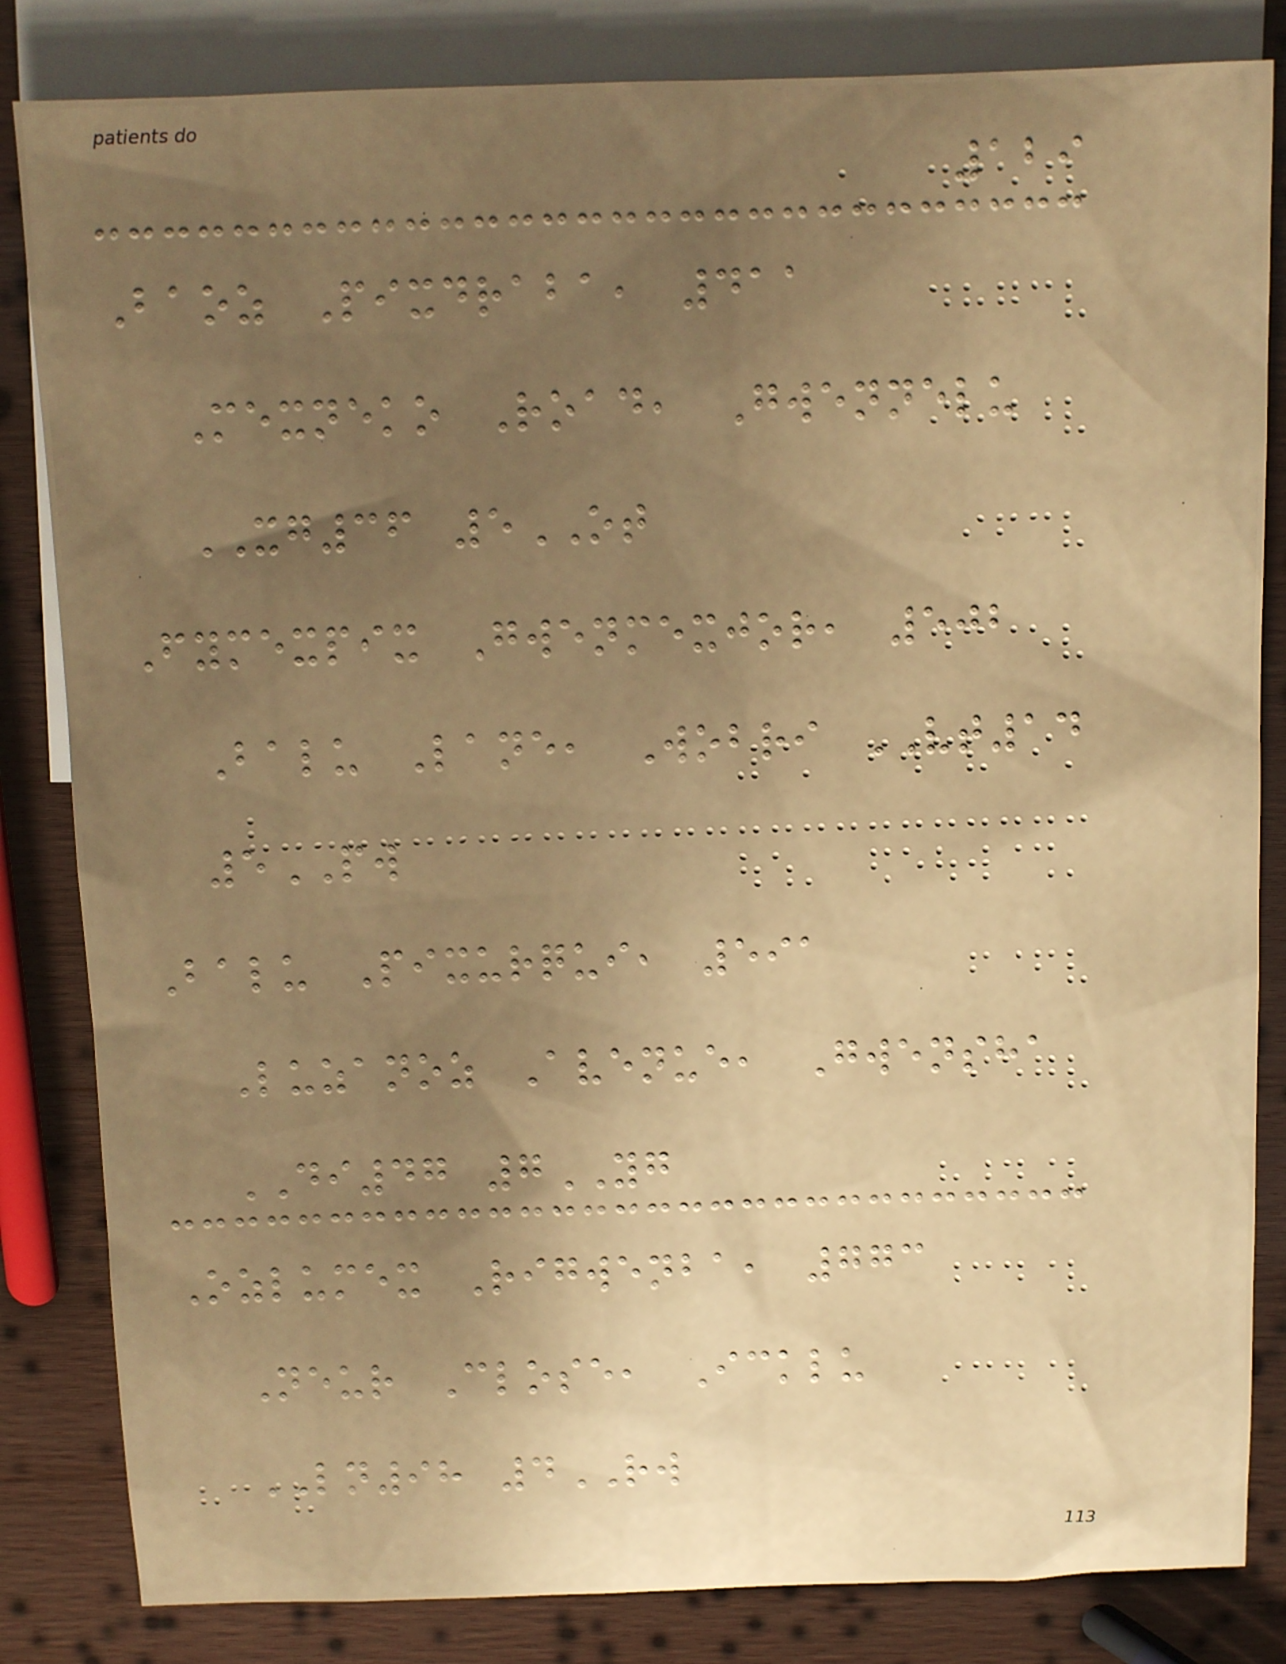129
Baoz Pixdraba, 411
Mexneko Road, Gwennelu
XG36 5OT
Fymexpix Gwenmexjor, 502
Balu Lane, Wobri VT14
5PW
Balu Pixurqui, 591
Luzanoz Avenue, Gwensha
DI47 7YG
Ozlumex Rigwenba, 773
Neur Close, Icklu
LN98 4RW
